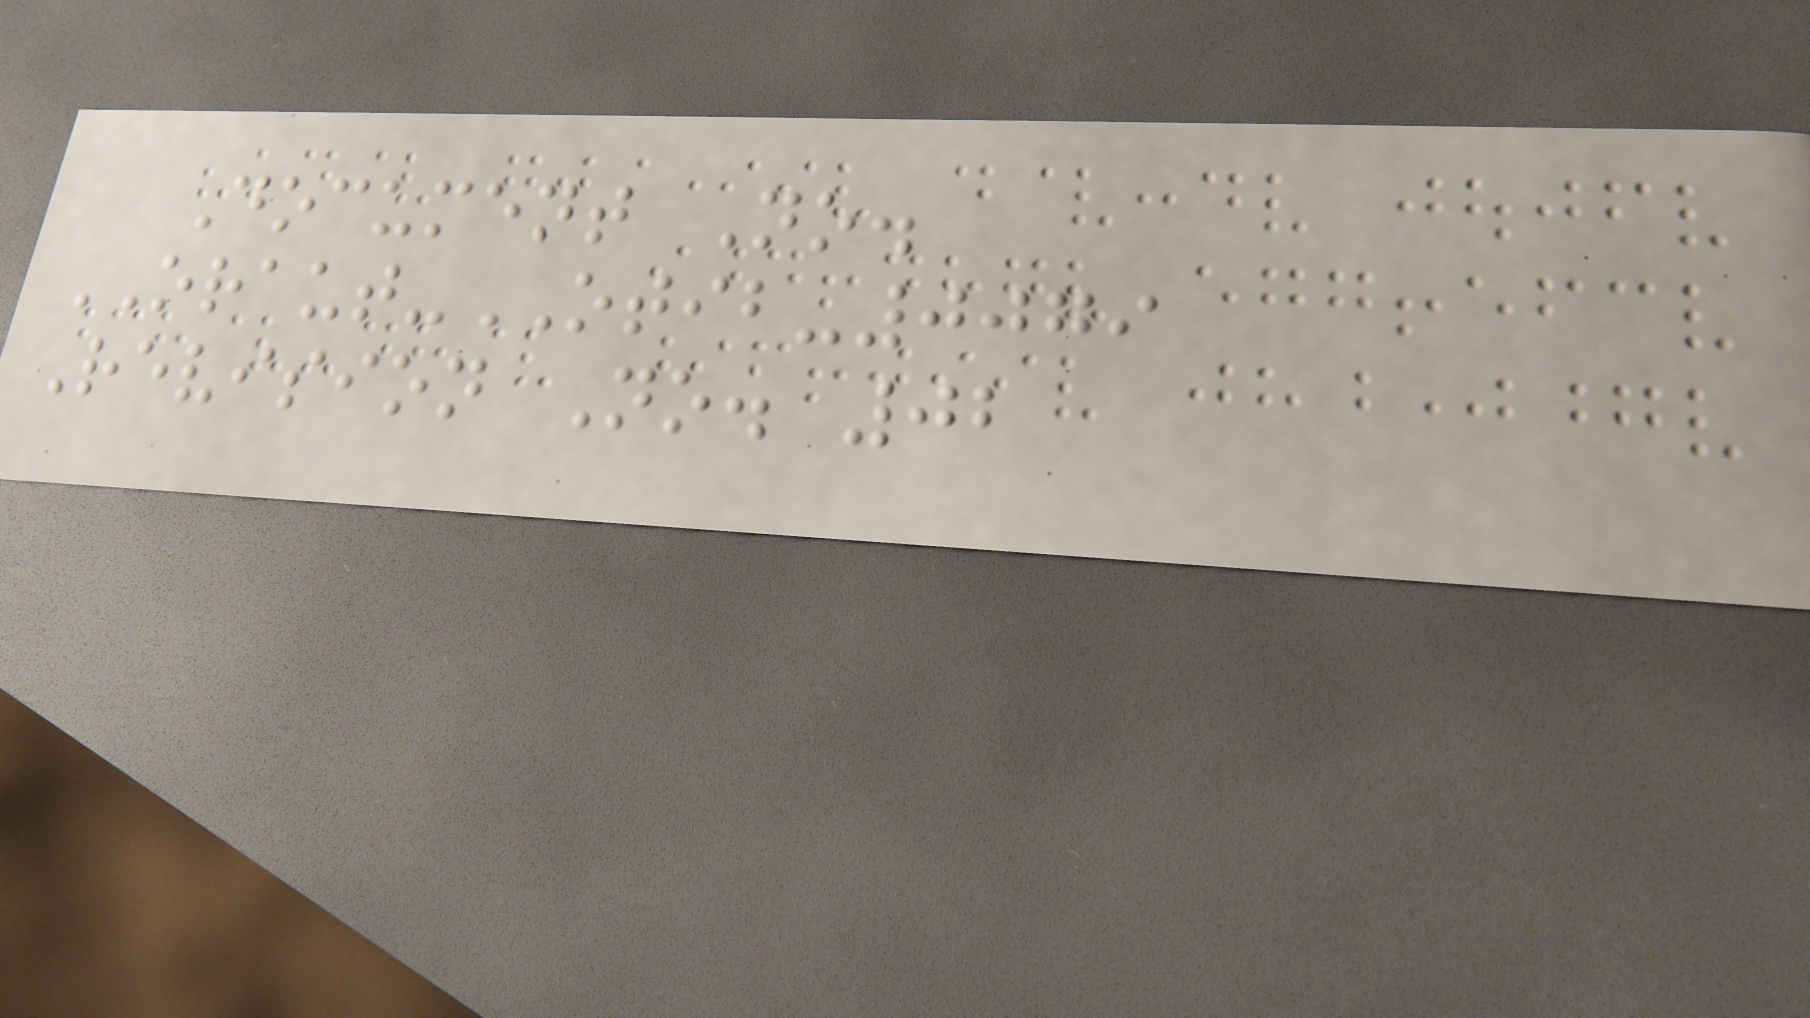Document No.
ORAUT-OTIB-0079
Revision No. 02
